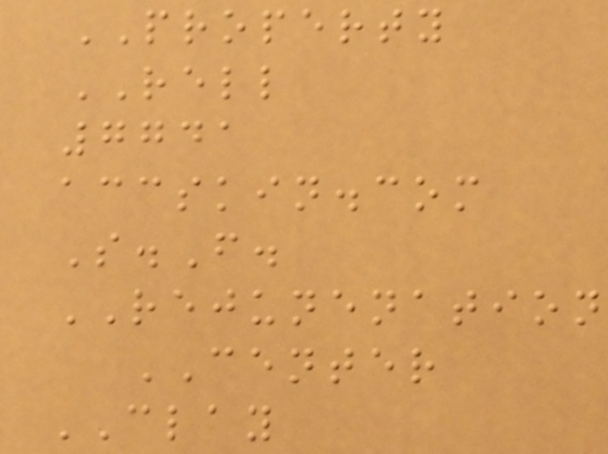PROPERTY
RELL
7741
accskin.com
S.F.
REJUNENATION
CENTER
CLAY
